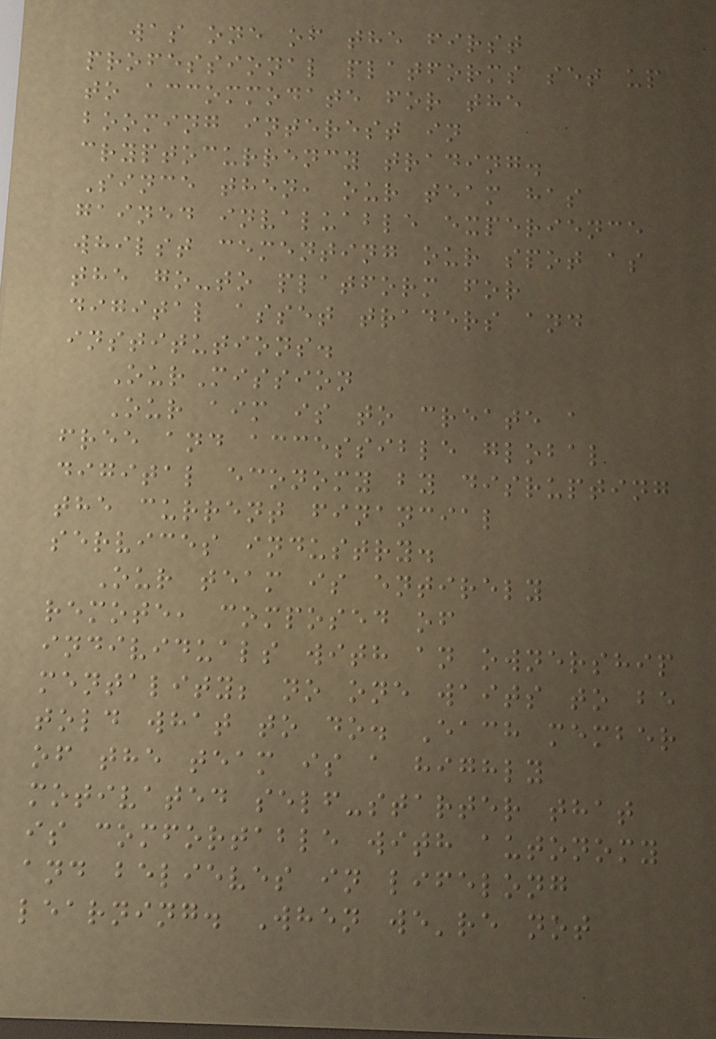was one of the first
professional platforms set up
to accommodate for the
booming interest in
cryptocurrency trading.
Since then, our team has
gained invaluable experience
whilst cementing our spot as
the go-to platform for
digital asset traders and
institutions.
OurMission
Our aim is to create a
free and accessible global
digital economy by disrupting
the current financial
services industry.
Our team is entirely
remote, composed of
individuals with an ownership
mentality; no one waits to be
told what to do. Each member
of the team is a highly
motivated self-starter that
is comfortable with autonomy
and believes in lifelong
learning. When we're not
